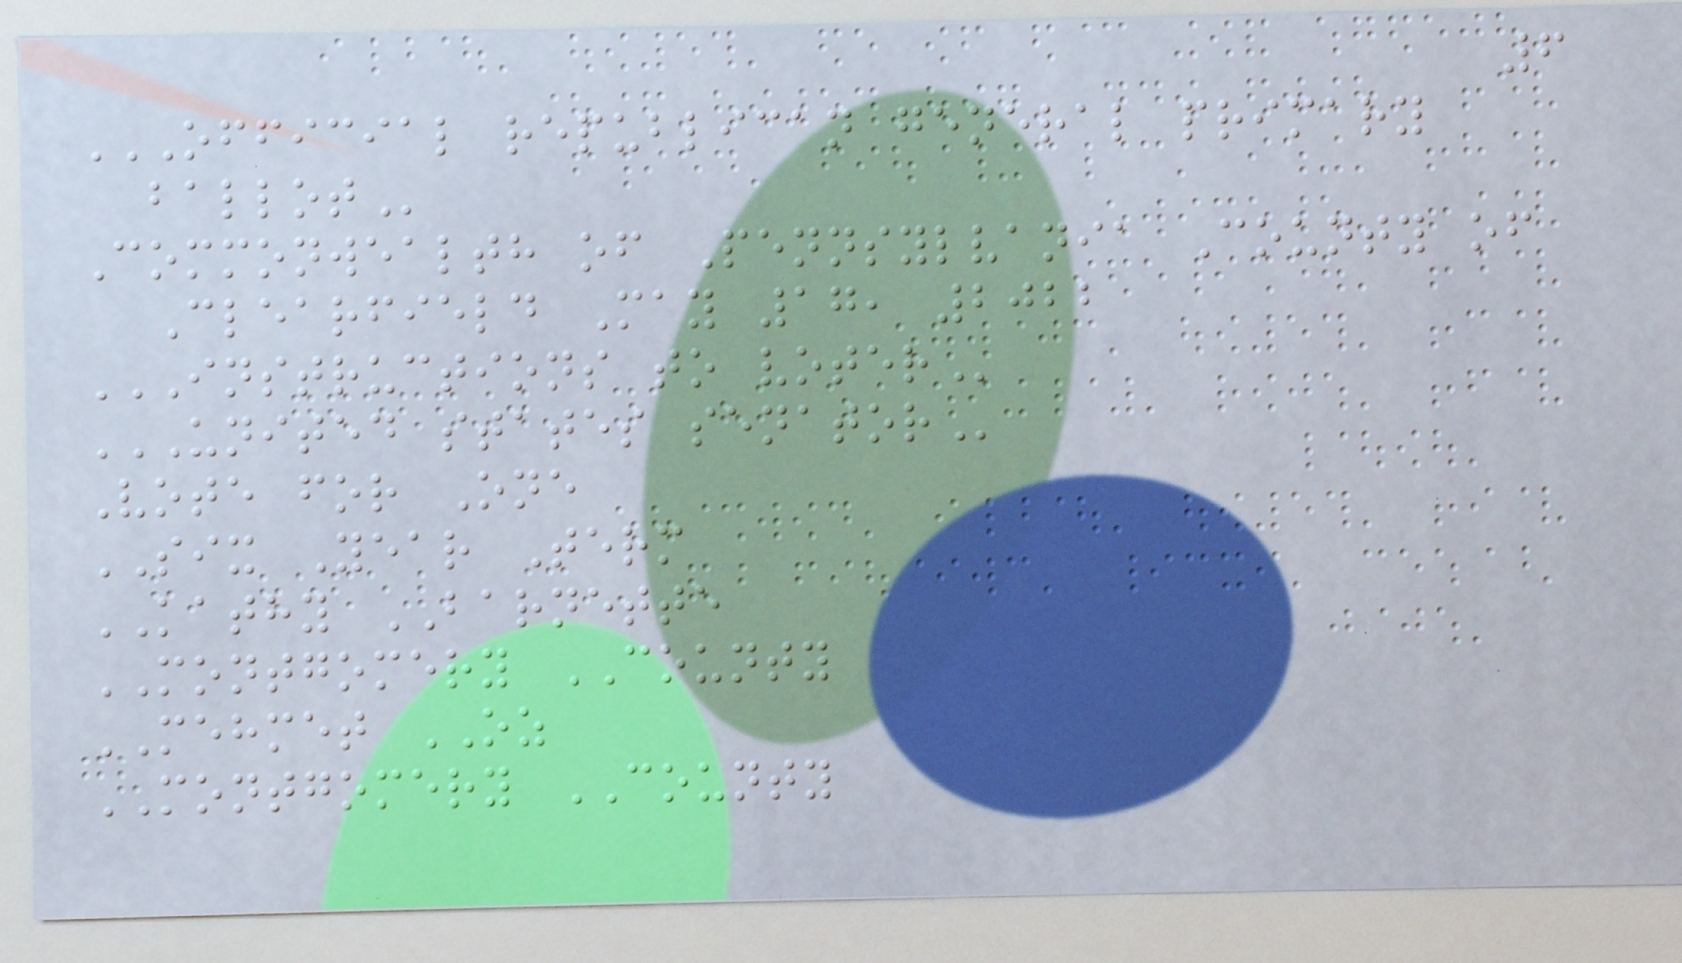6
OFFICIAL REPUBLICAN GENERAL PRIMARY
BALLOT
Commonwealth of Pennsylvania County of
Clearfield May 17, 2022
INSTRUCTIONS TO VOTER
UNITED STATES SENATOR
Vote for One
SIX Year Term
KATHY BARNETTE
MONTGOMERY COUNTY
MEHMET OZ
MONTGOMERY COUNTY
